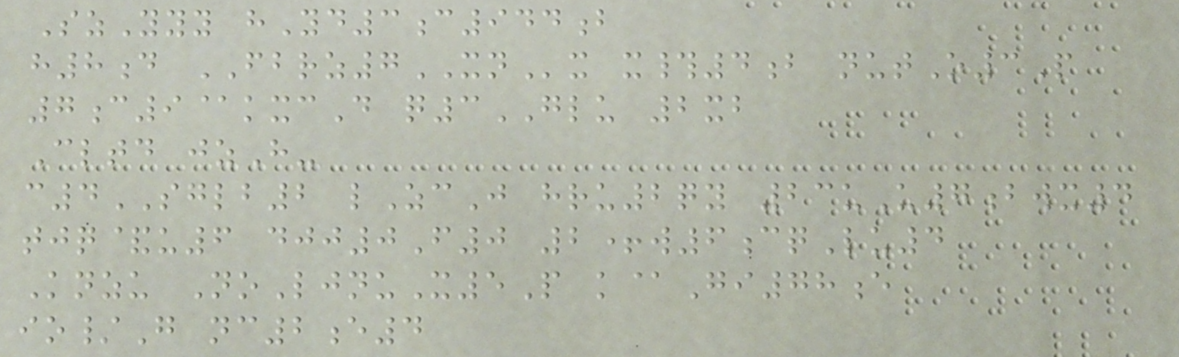SzYyy hYd3c944b
h8d FBRZ7XNx x#4b nutO3P
7c9@kxcD q3GLU 2xb
Cltd jzH-
c4SGLB2 lZcJ hru2qy 23uU7bwx4
tjq&u6 djj0F0 2+w6cqLu4
Knzu NoLjnuX5P k@Gi78e
io/G nc2e4
